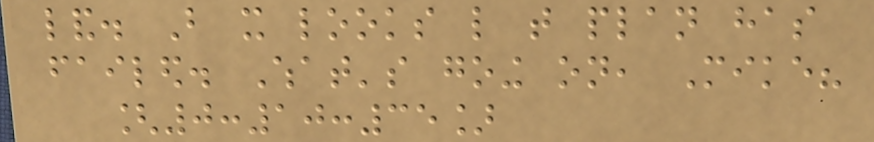land. But it looks like that plan has
failed. What's going on, Mike?
[0:10:35]
